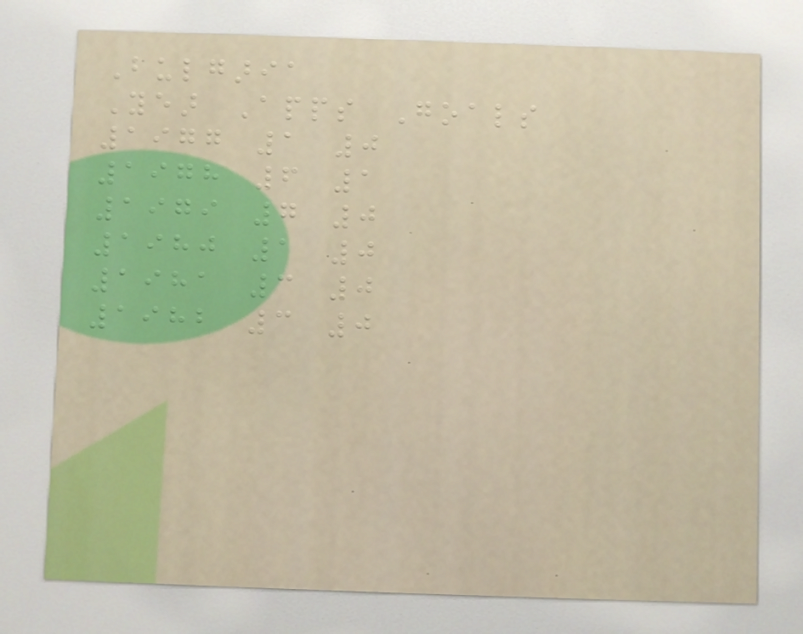Bulgaria
Year Apps Goals
1977 1 0
1978 6 1
1979 7 0
1980 1 0
1981 3 0
1982 3 0
